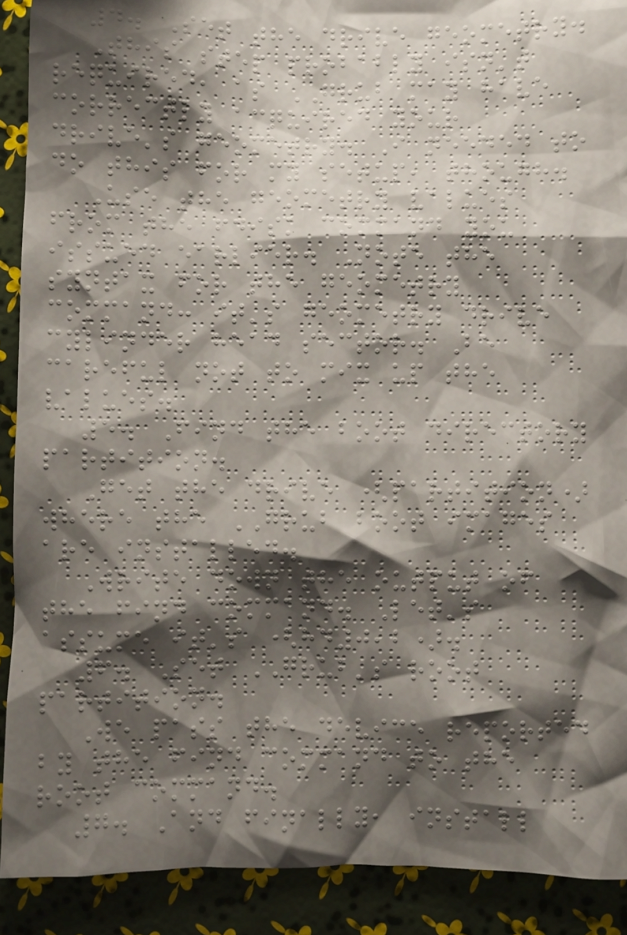4. Set the drive geometry.
This step probably isn't
required, as GRUB may have
correctly acquired your
drive's geometry. I needed to
do this for my setup, though.
Use the geometry values
from the fdisk command you
issued earlier. Note the
syntax for the geometry
command: it's geometry drive
cylinder head sector. Be
careful not to mix up the
values.
5. Find the boot directory
partition.
Get the drive (partition)
where the GRUB boot images
are installed.
Write down the output of
the find command. Let's
assume it's (hd0,2).
6. Set GRUB's root
partition.
We pass the device reported
by the find command to the
root command.
7. And finally, install
